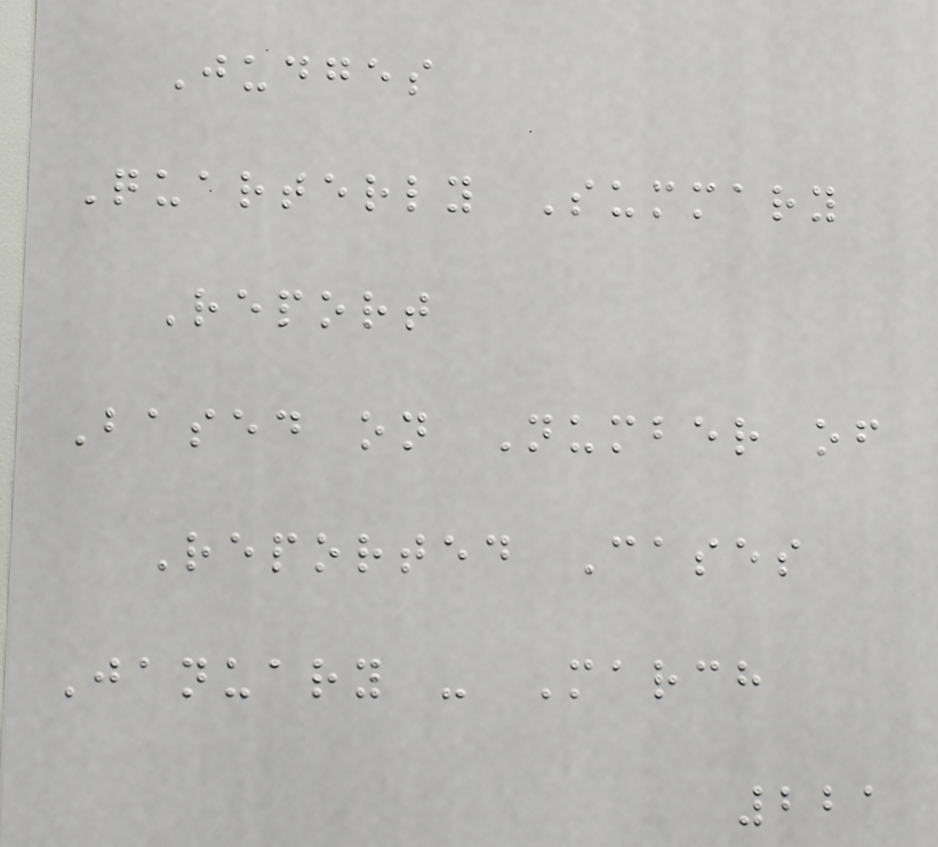Judges
Quarterly Summary
Report
Based on Number of
Reported Cases
January - March
221
